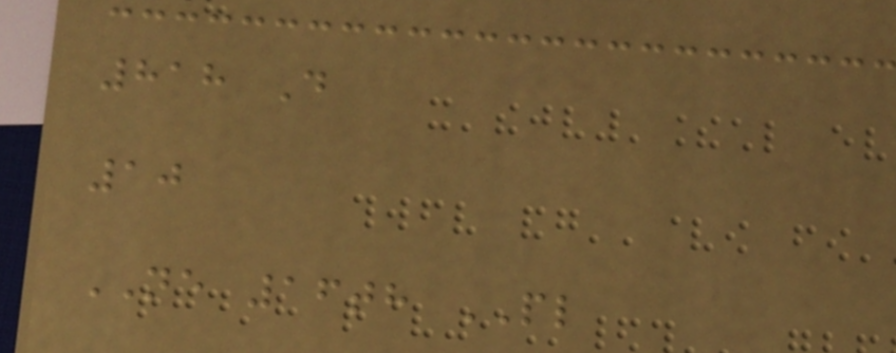818 D
10
NE 16th PL
